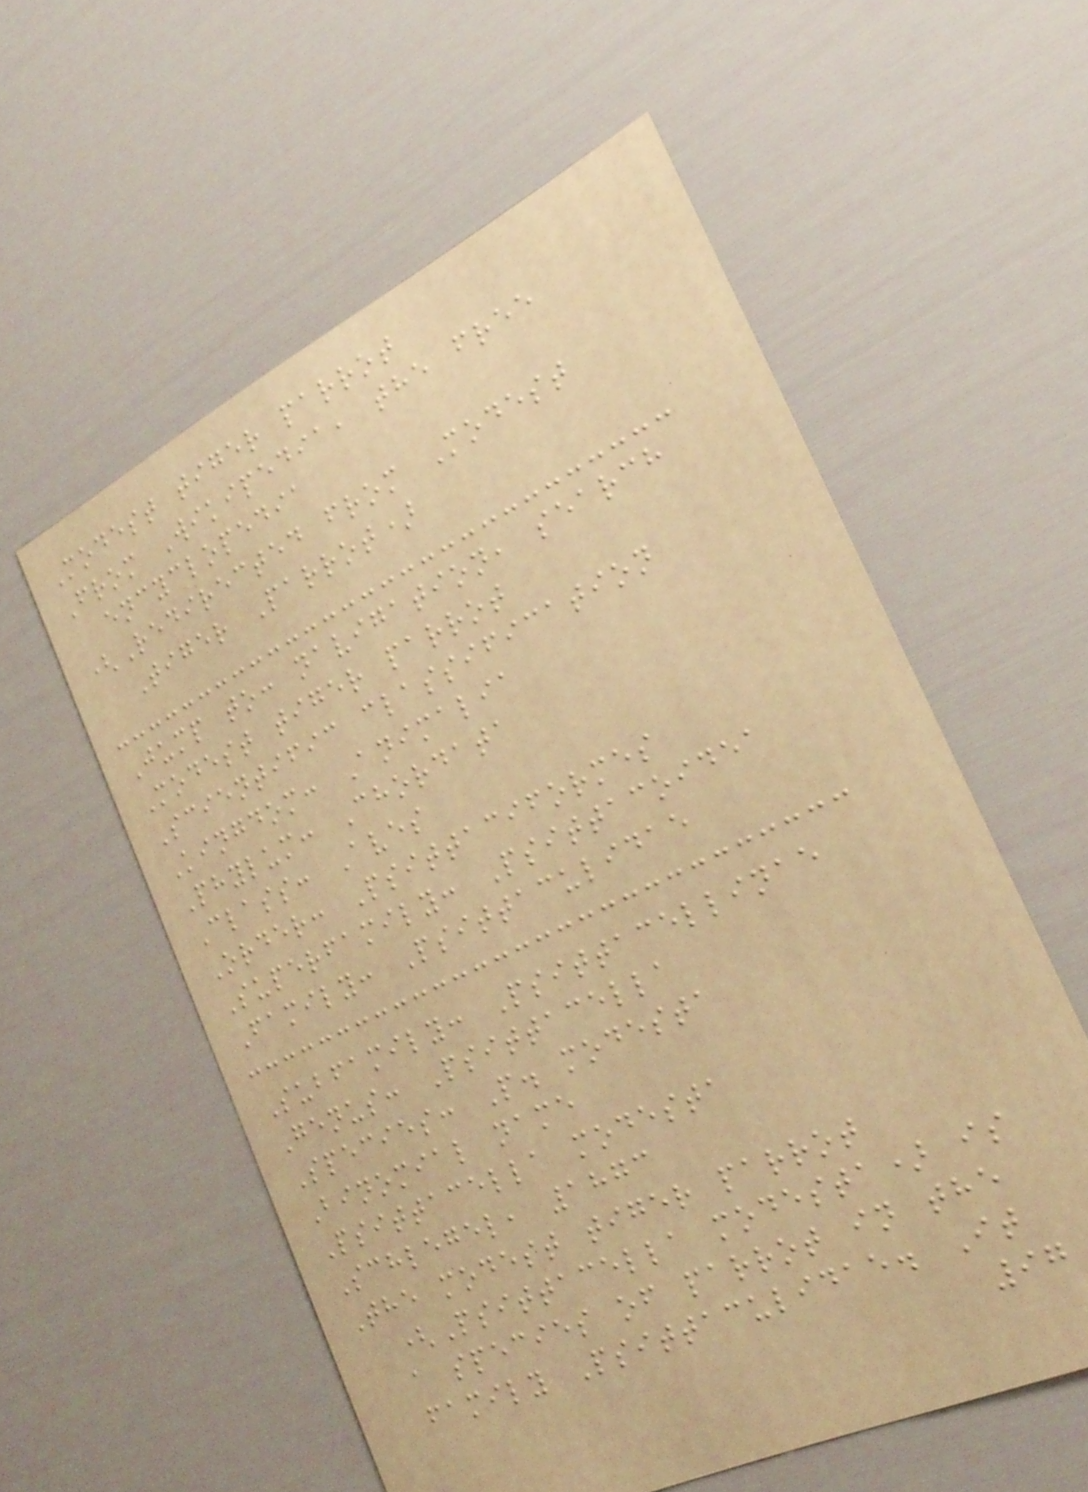Modest tiger parrot
From Wikipedia, the free
encyclopedia
(Redirected from Modest
Tiger Parrot)
Jump to: navigation, search
Modest tiger parrot
Scientific classification
Kingdom: Animalia
Phylum: Chordata
Class: Aves
Order: Psittaciformes
Superfamily: Psittacoidea
Family: Psittaculidae
Subfamily: Psittacellinae
Genus: Psittacella
Species: P. modesta
Binomial name
Psittacella modesta
Schlegel, 1873
The modest tiger parrot
(Psittacella modesta) is
a species of parrot in the
family Psittaculidae. It
97
